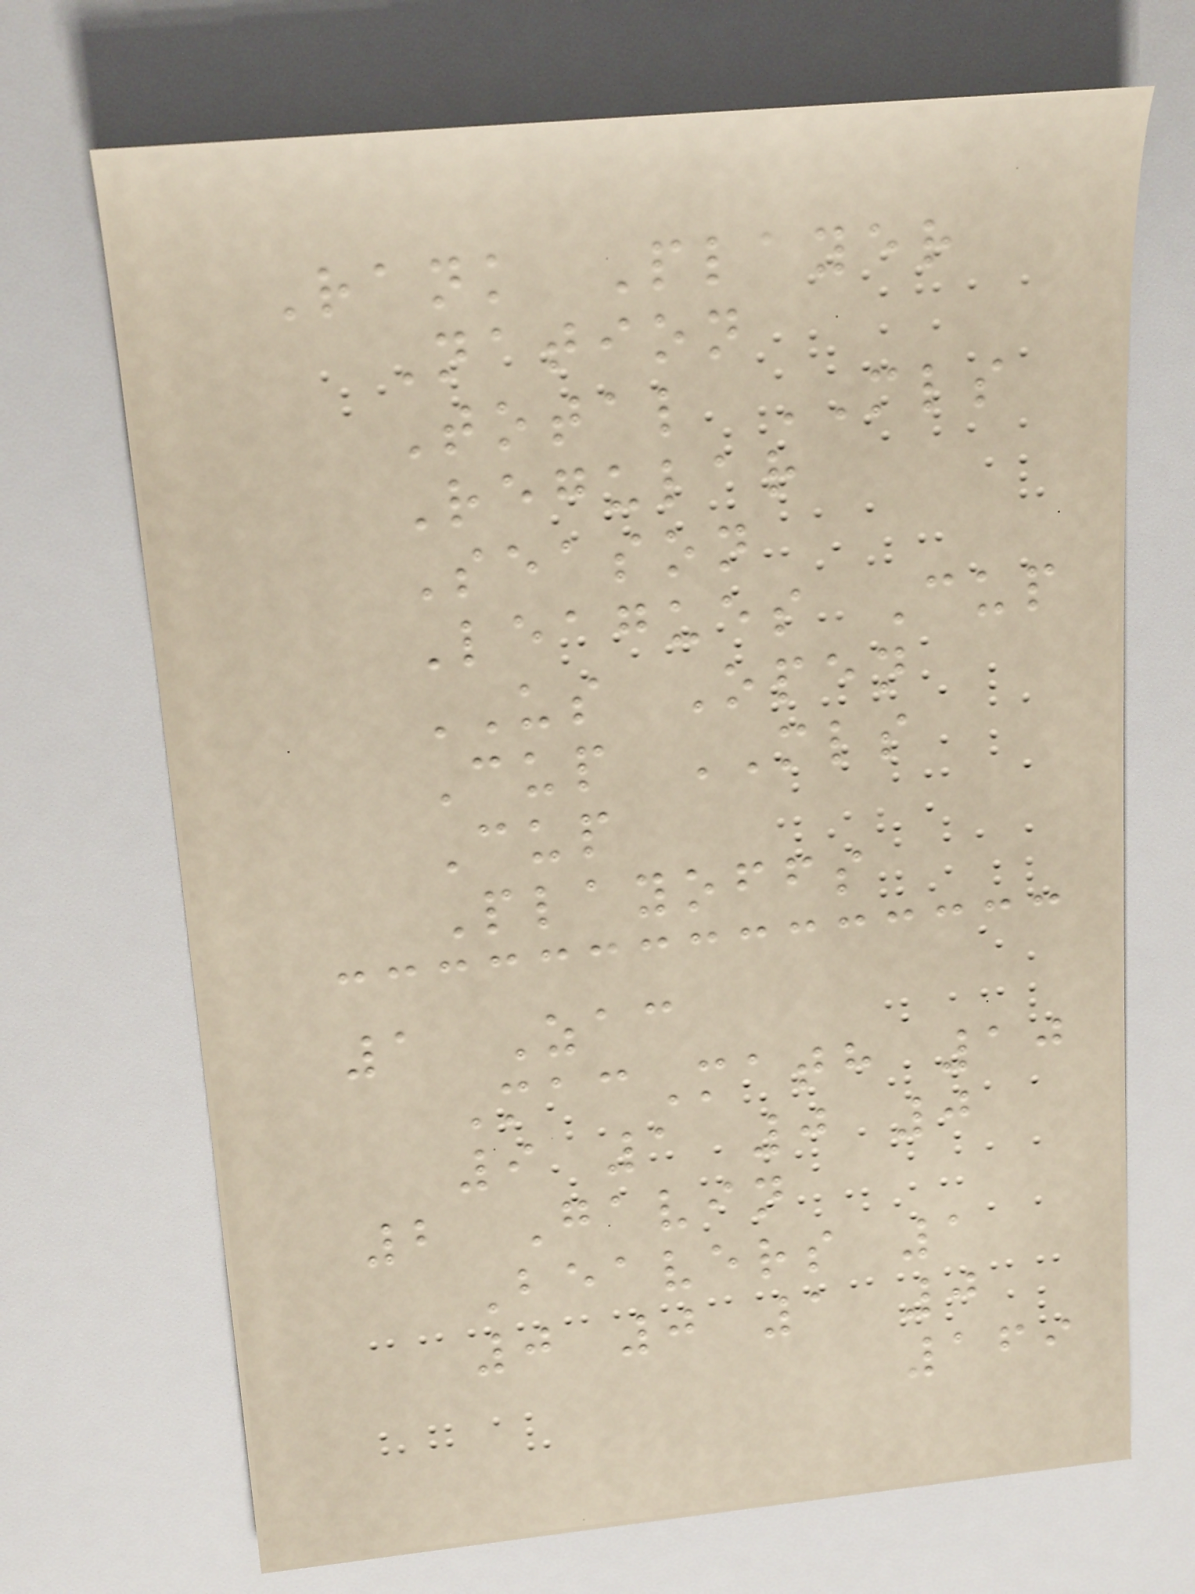Rank Player
Nation
Total MLS
Regular
Season
Leagues Cup
US Open
Cup MLS
Cup
Playoffs
1 Zac
MacMath 10
9 1 0 0
2 Gavin
Beavers 1
0 0 1 0
169
